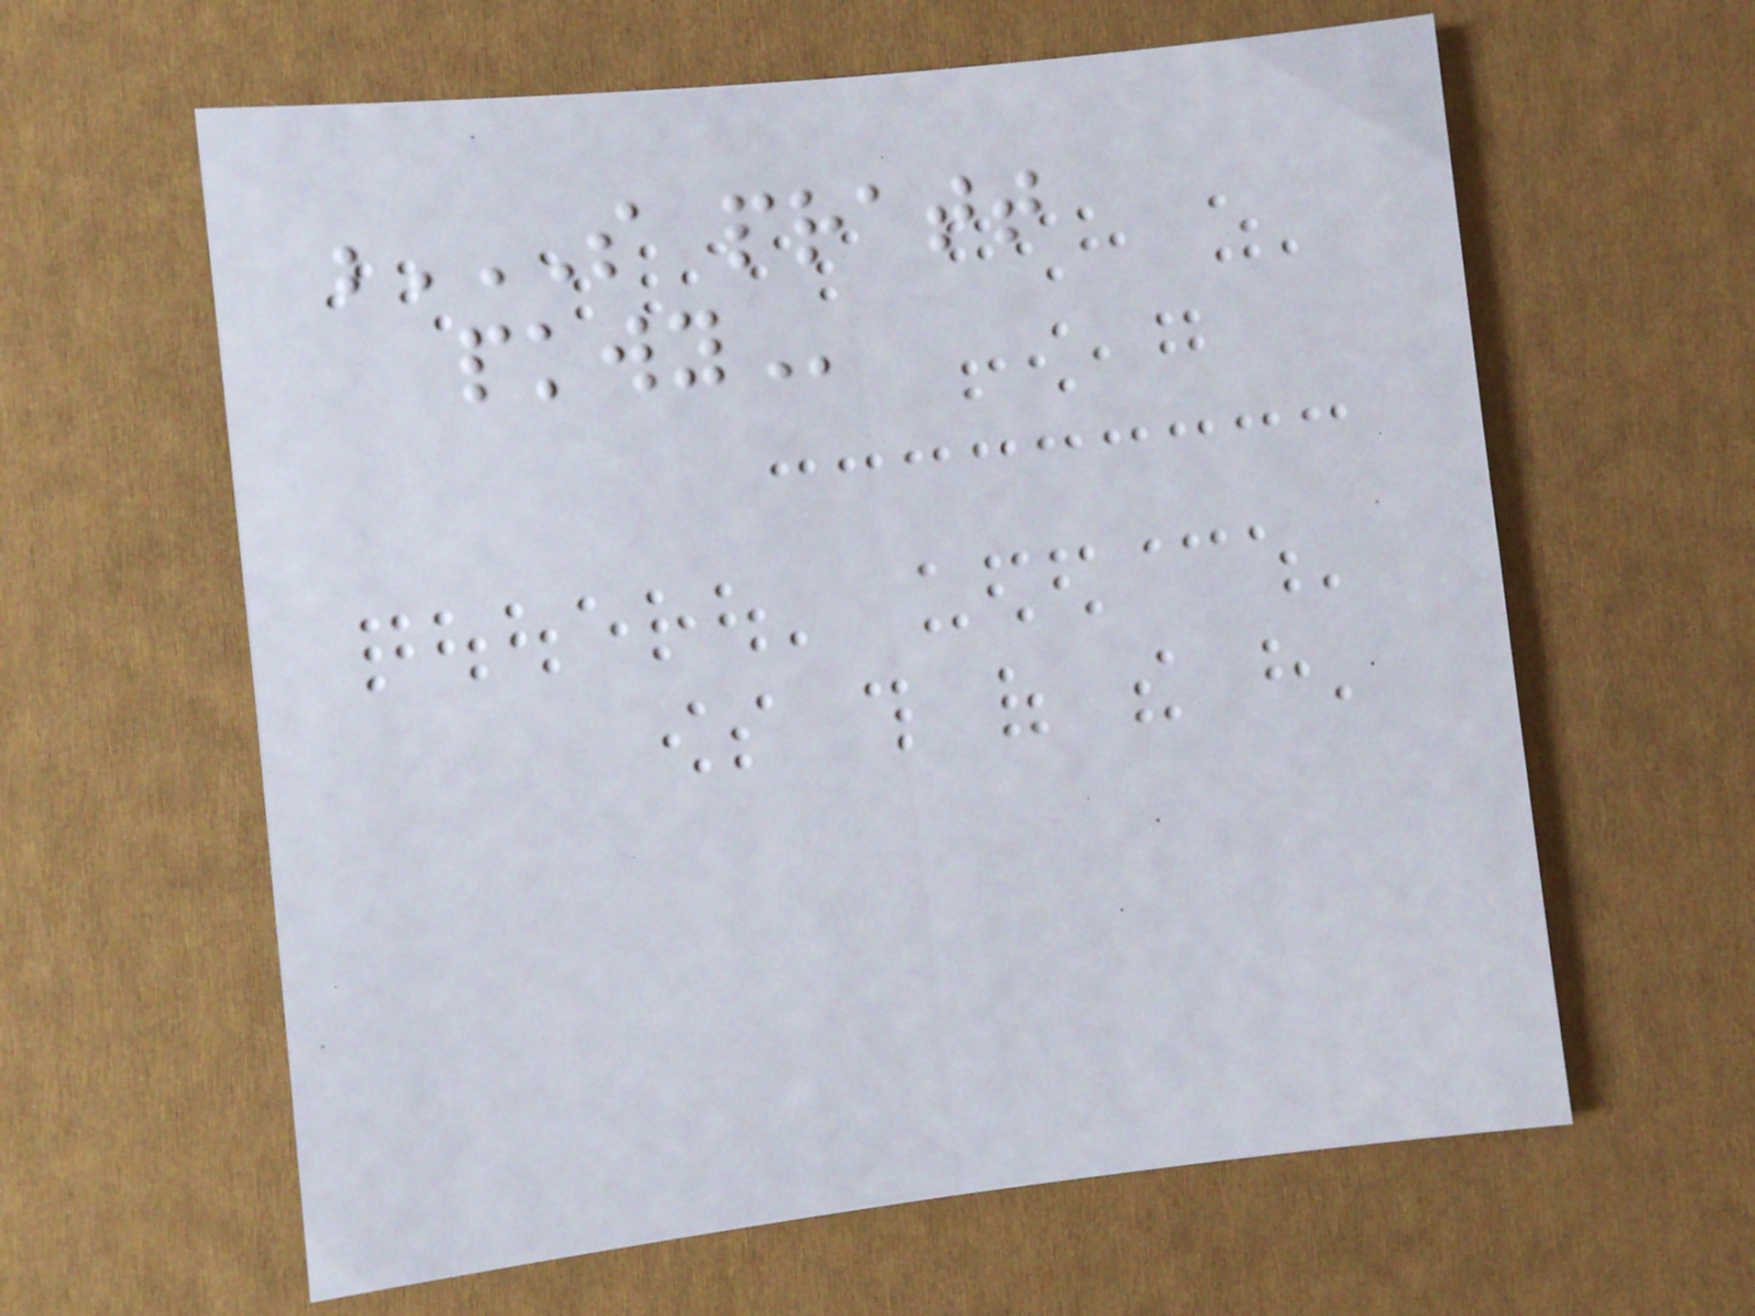S PRATT
PKWY
